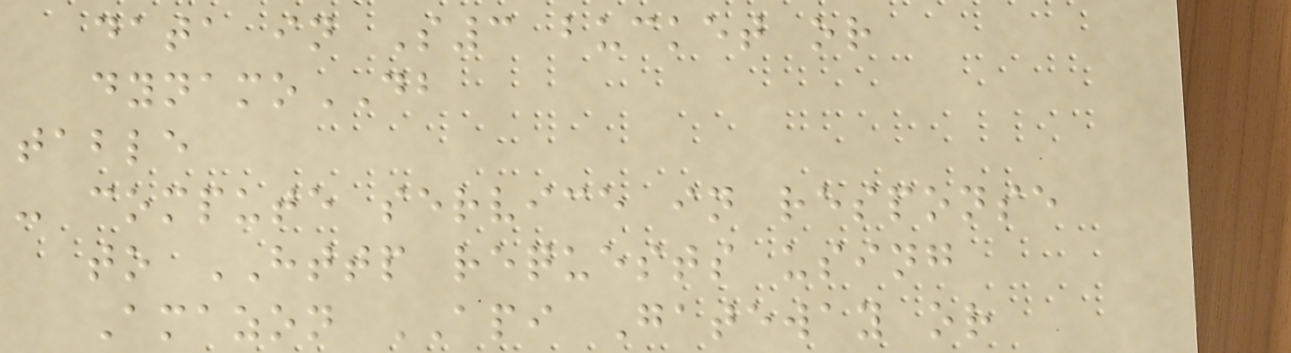data in S3 bucket or
dynamoDB
table
- compute service in response
to HTTP requests using
Amazon API Gateway or
